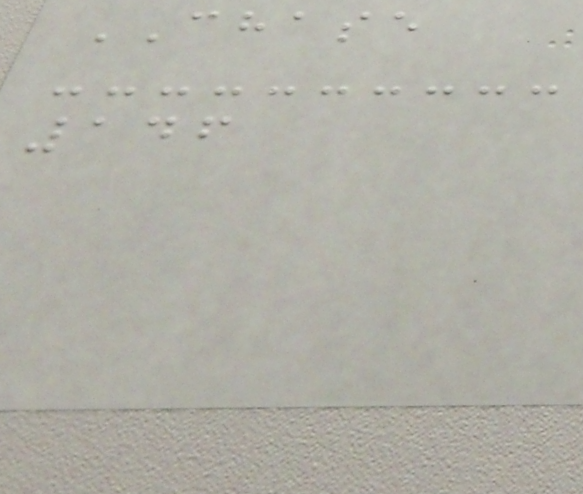CHASE
146
